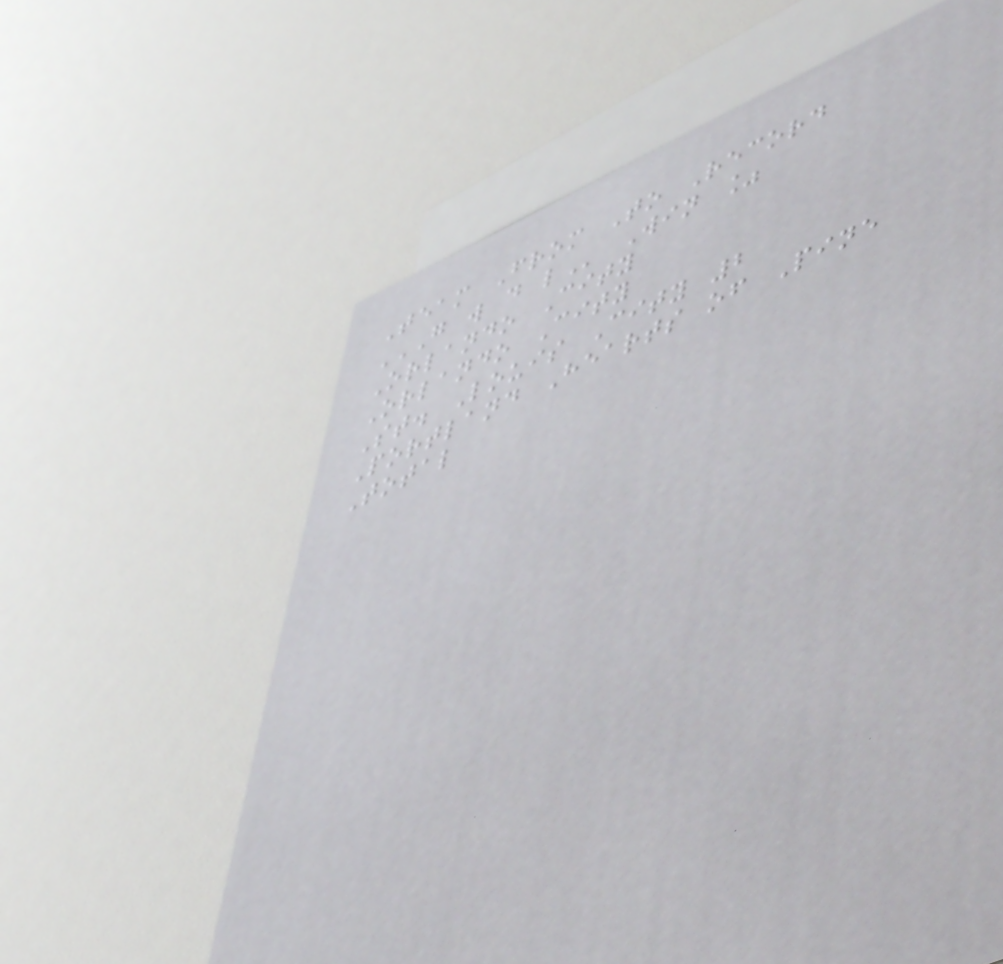Team From To Record
G W D L Win %
Orlando City
Orlando City
St. Louis City 2
Portland Hearts of Pine
Total
